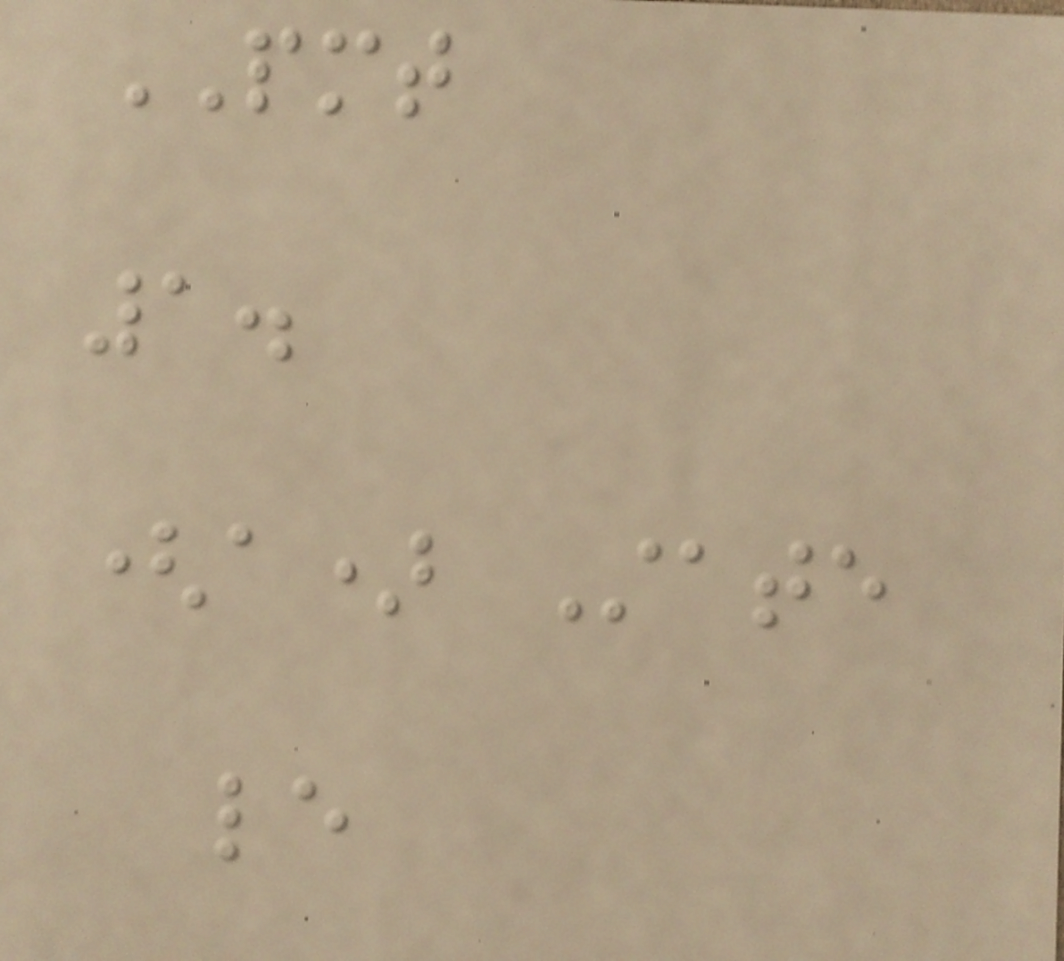PMT
1.
(a) State
le
